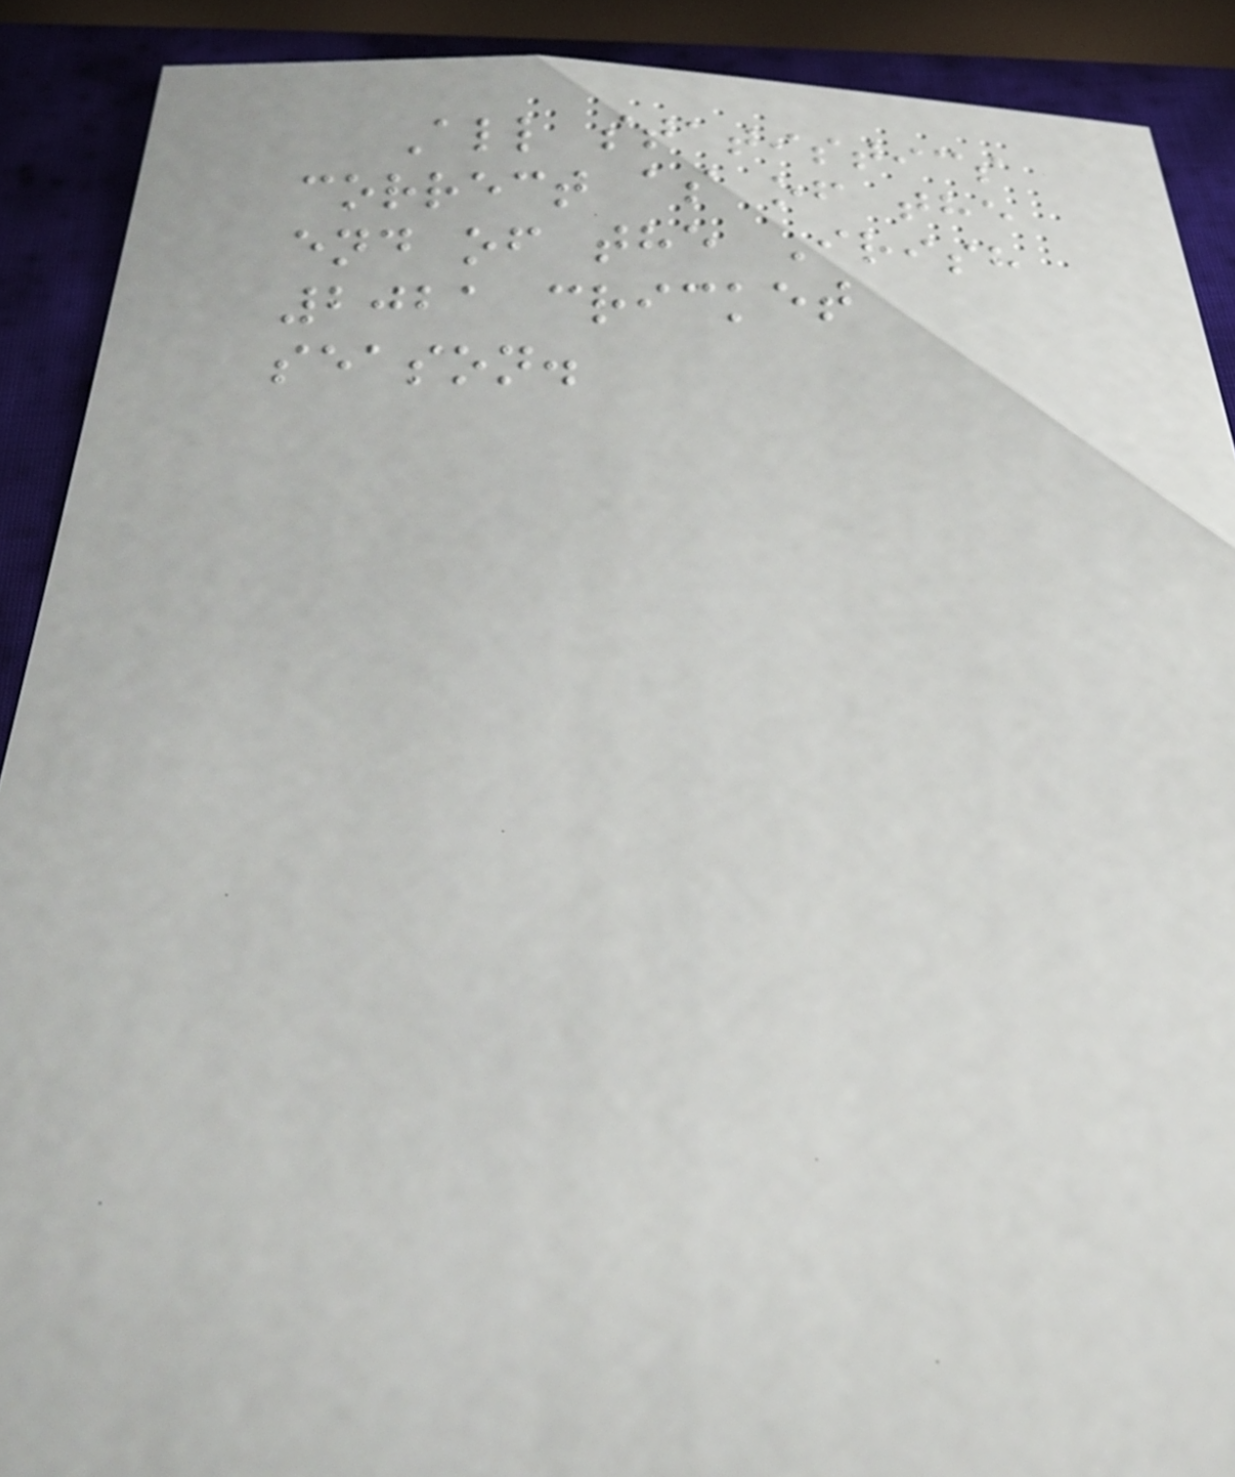All statistics
correct as of the
end of the Irish
2021 cricket
season.
